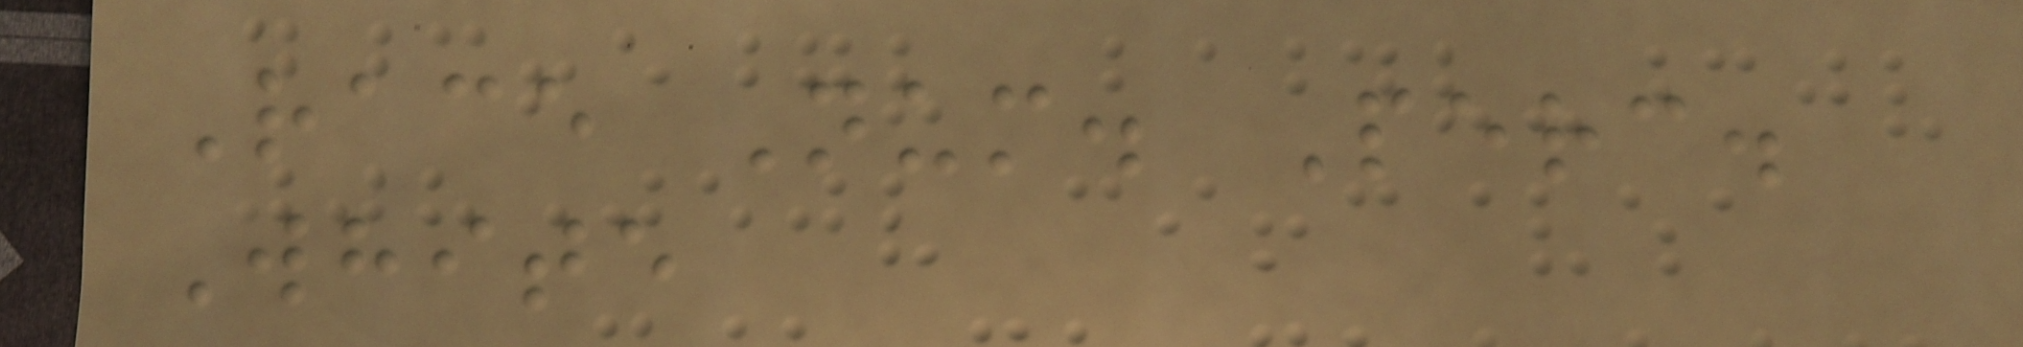Race Num. Perc.
White
